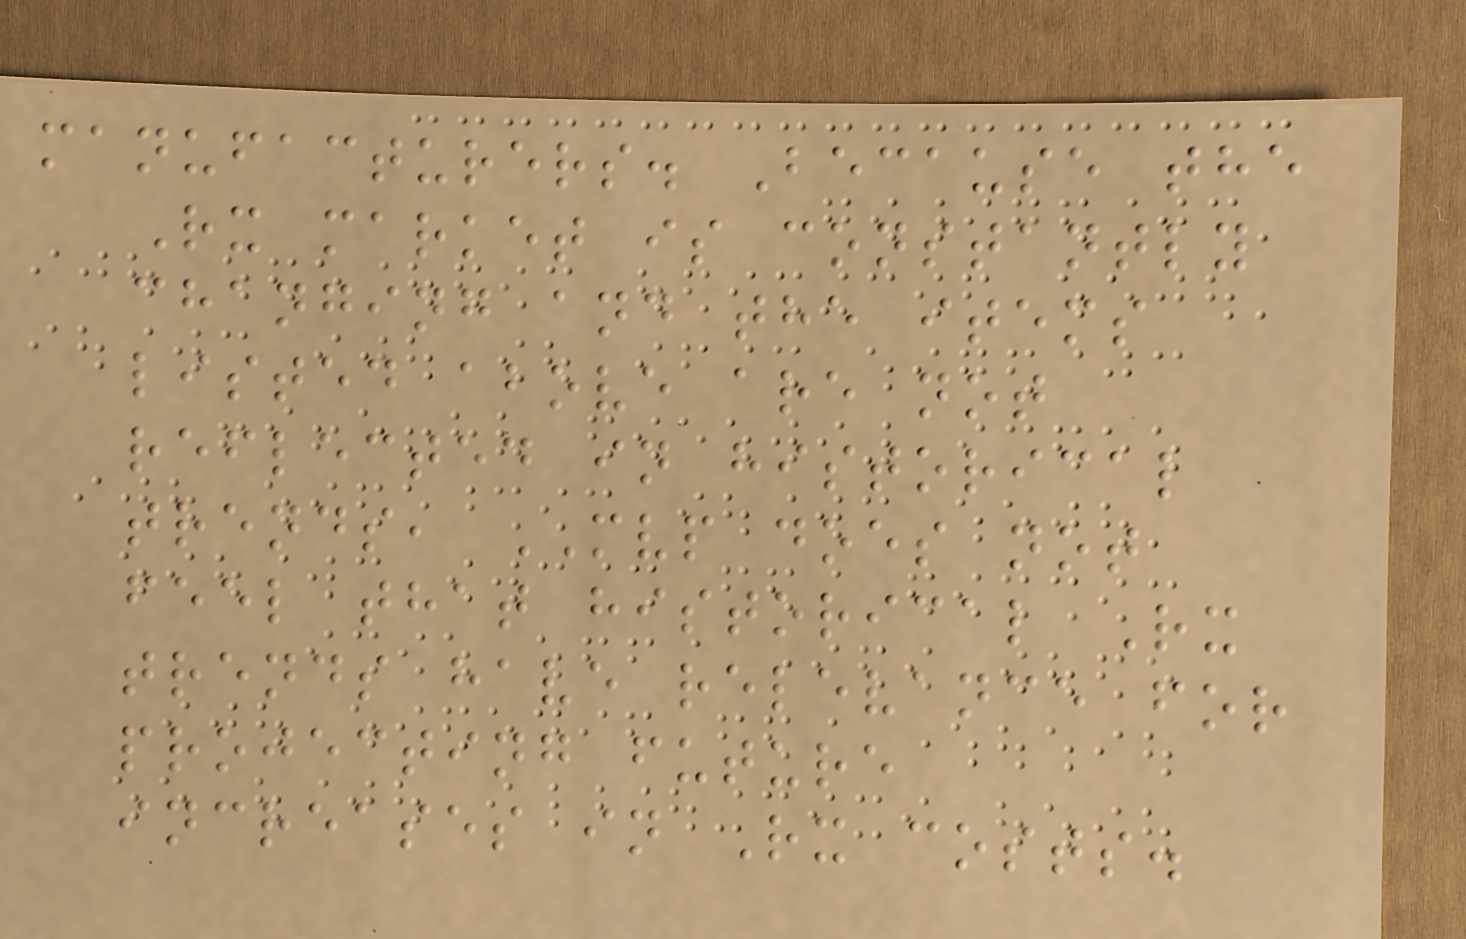manufacturers. Because the
Rx market is constantly
changing and the items
listed above are not
reflected in historical
trends, MVP does not
feel that historical Rx
trends have relevance for
projecting future
increases in Rx costs.
